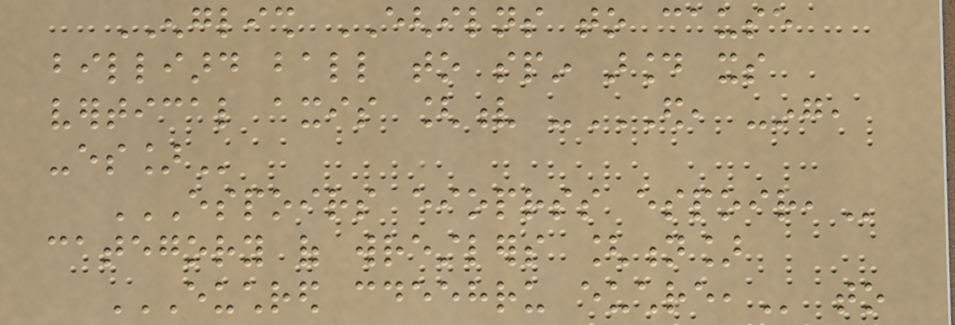ENGLISH EGHILNS to cause
billiard ball to spin around its
vertical axis [v -ED, -ING,
-ES]
ESPOIRS EIOPRSS ESPOIR,
category of wrestlers [n]
EUCHRED CDEEHRU EUCHRE, to
